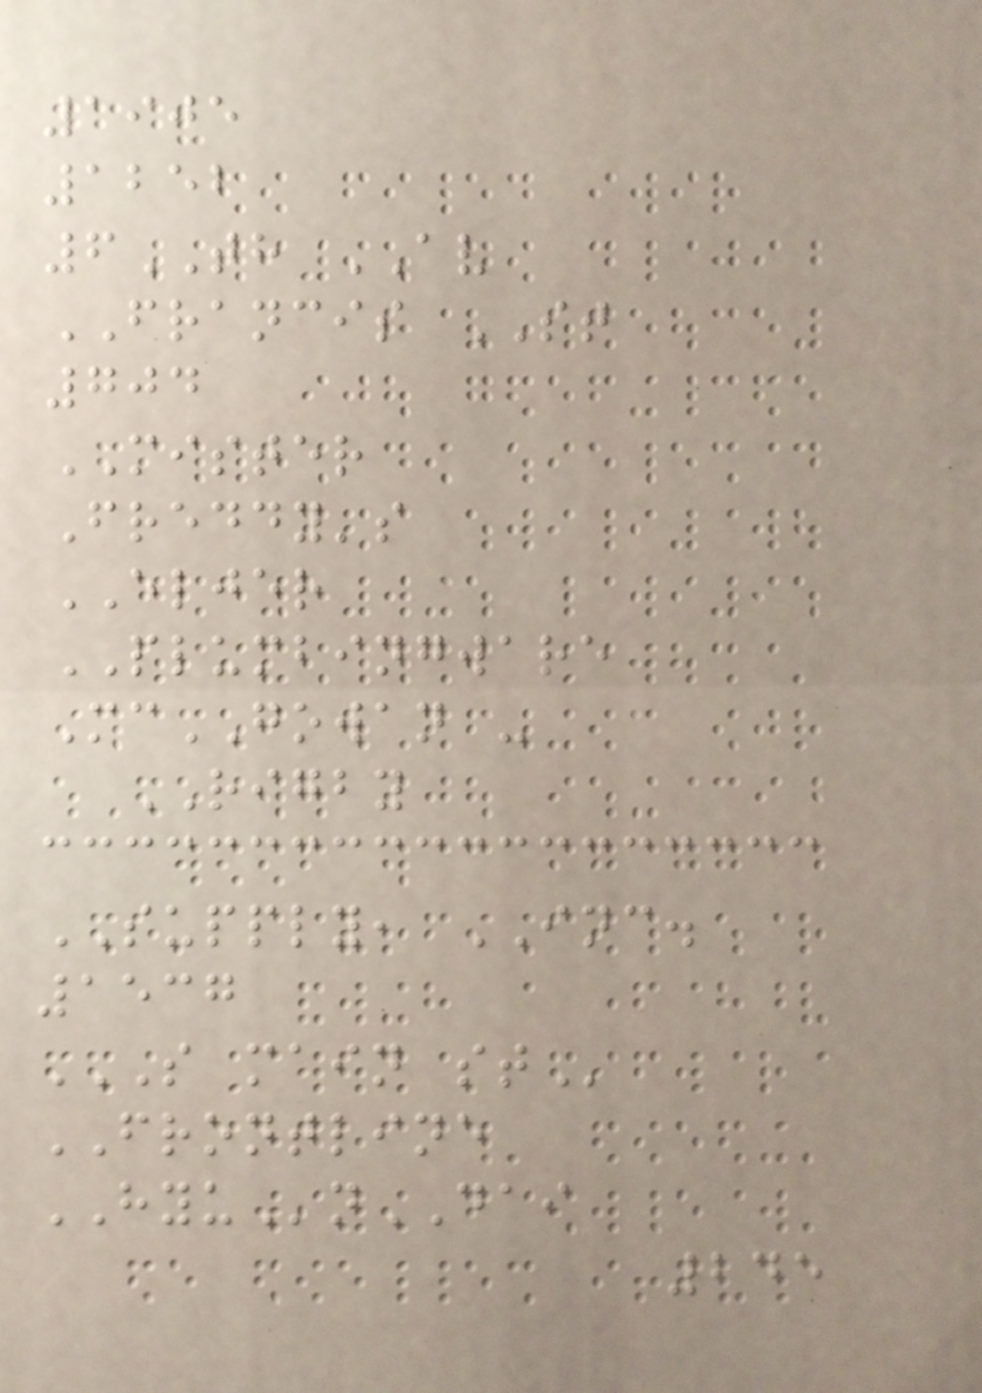1905
1252
6TH AV
FRANCIS ST
704
MISTER
Freddy's
ELJER
PLUMBINGWARE
McGOWAN -
RIGBY
SUPPLY, INC.
1537
S MAIN ST
FRONTLINE
HYUnDAI
245
